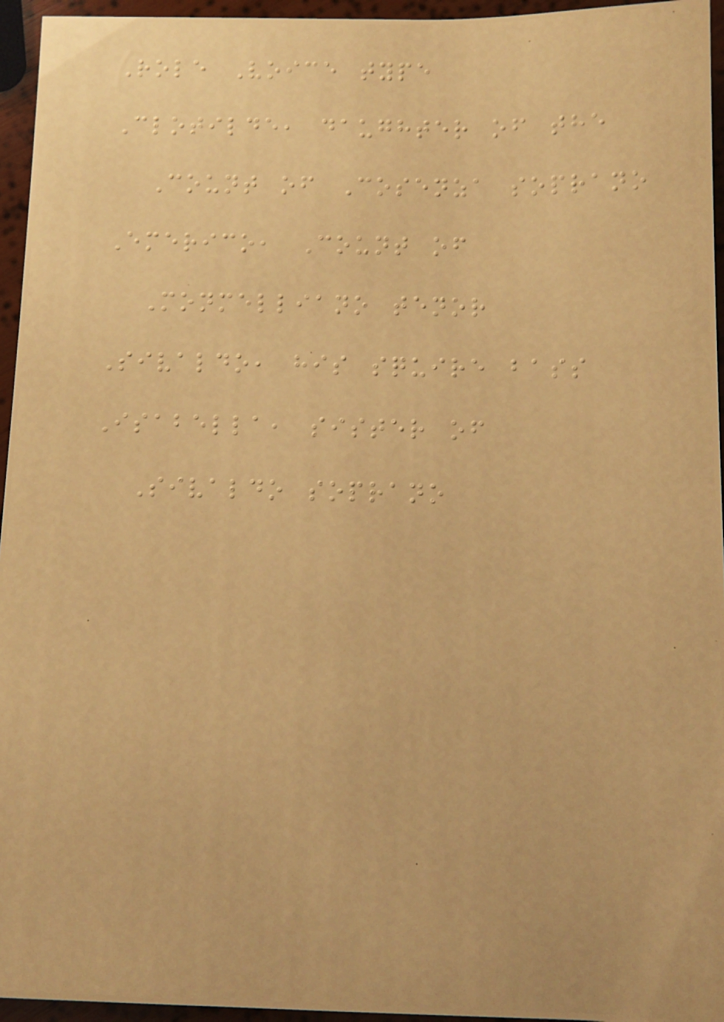Role Voice type
Clotilde, daughter of the
Count of Cosenza soprano
Emerico, Count of
Monmelliano tenor
Sivaldo, his squire bass
Isabella, sister of
Sivaldo soprano
